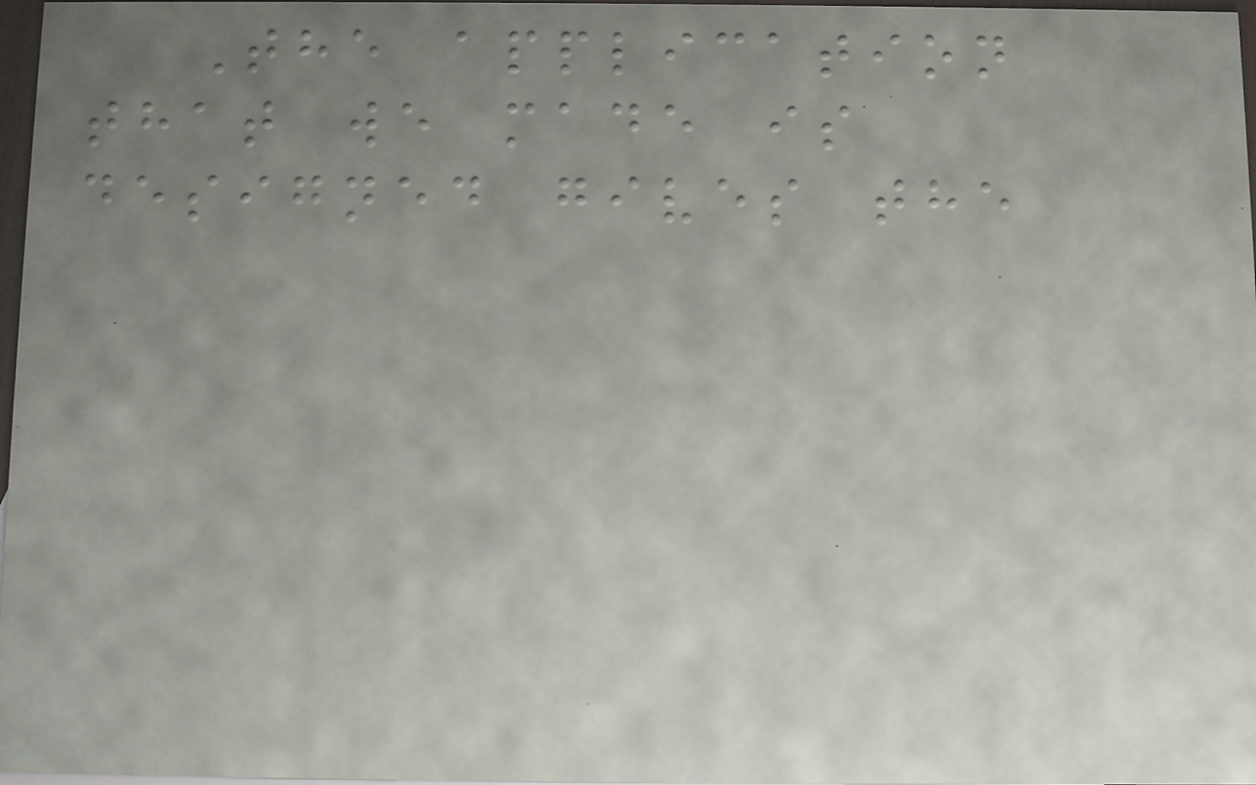The application
that we made is
designed gives the
